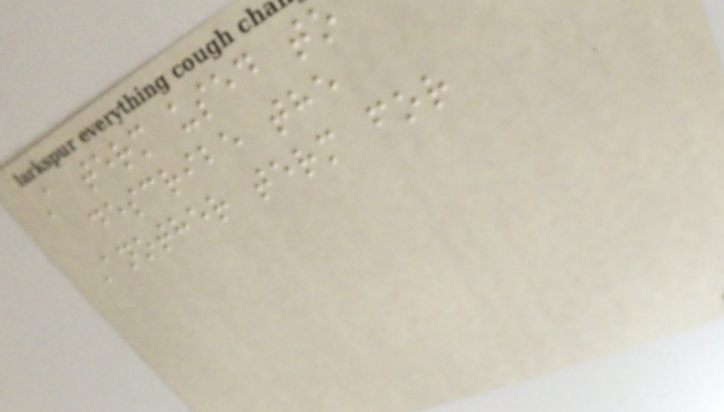A term used to
describe the
Another term for
